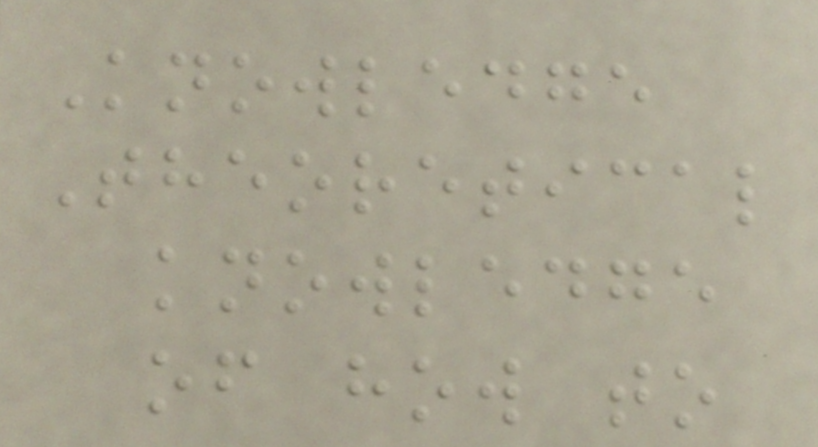Knowledge
Theoretical
knowledge
of how to
